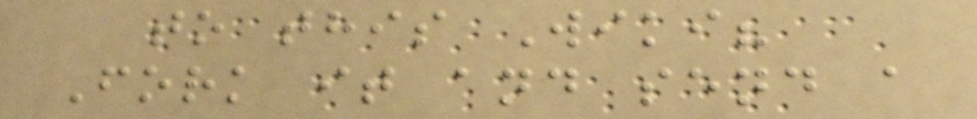to this Wiki?
Fork it and send a
